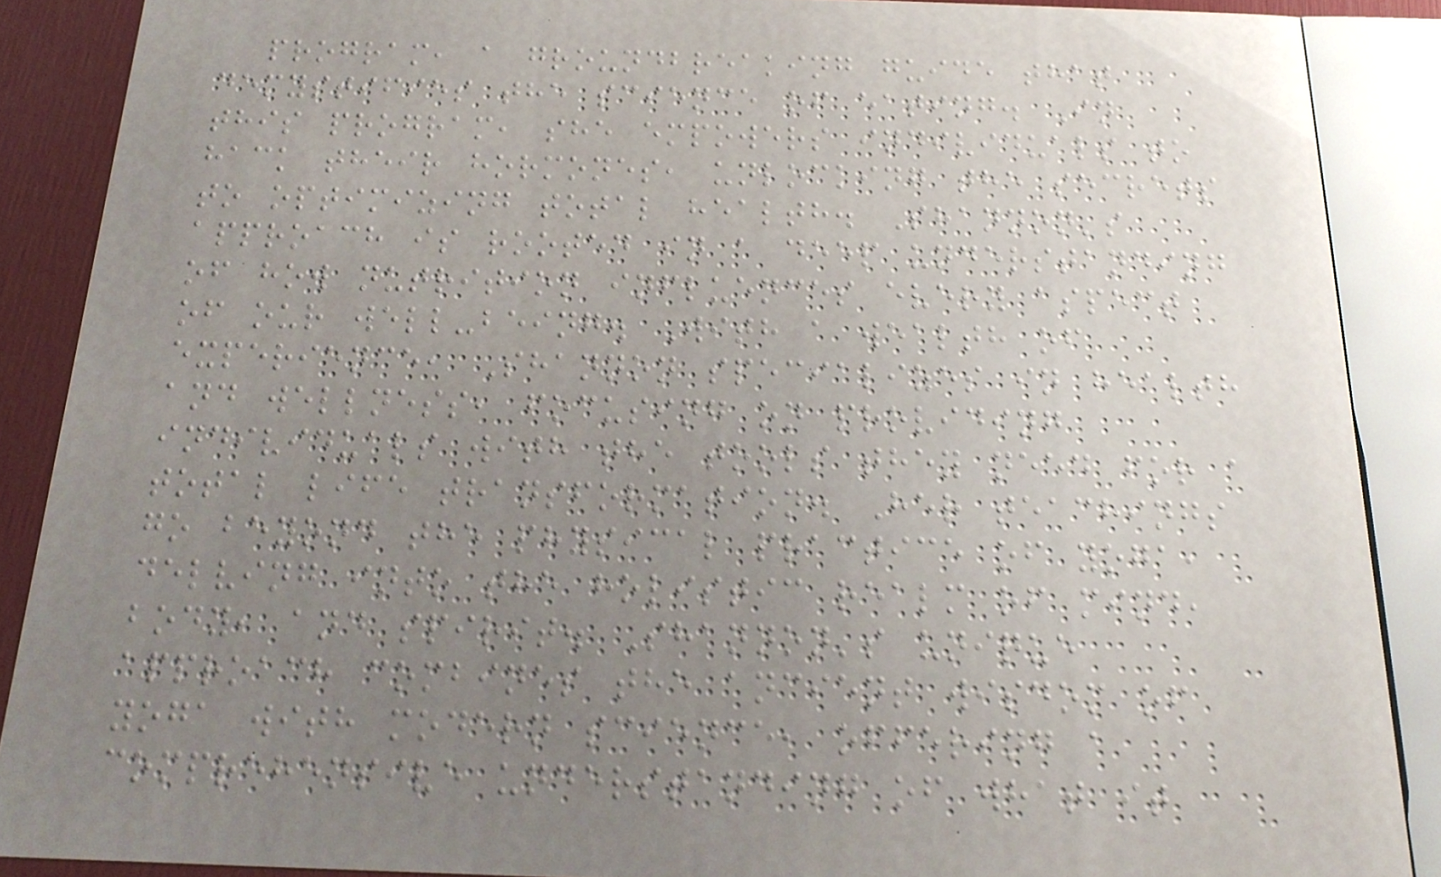program, a groundbreaking guide that
demystifies the science of eating. In
this program, she empowers individuals to
hack their hormones, unlocking the secrets
to optimizing total health. Shannon's
approach is rooted in a deep understanding
of how nutrition influences every aspect
of our well-being. With a wealth of
experience, Shannon specializes in health
and wellness, focusing on providing
individuals with the tools they need for a
total life transformation. Her teachings
go beyond the physical practice of yoga,
delving into the holistic realm of mind,
body, and spirit. Shannon's unique
approach combines the ancient wisdom of
yoga with modern science, offering a
comprehensive understanding of what it
